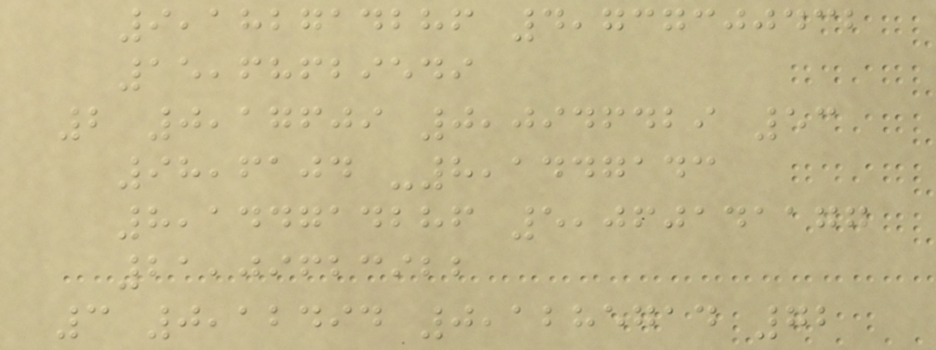9,182714286 4,737300432
15,68629549
2 0,17609 0,0946429 53
98,6104 -8,1447143
8,144714286 5,060141177
21,09623922
3 0,12494 0,1285714 72
